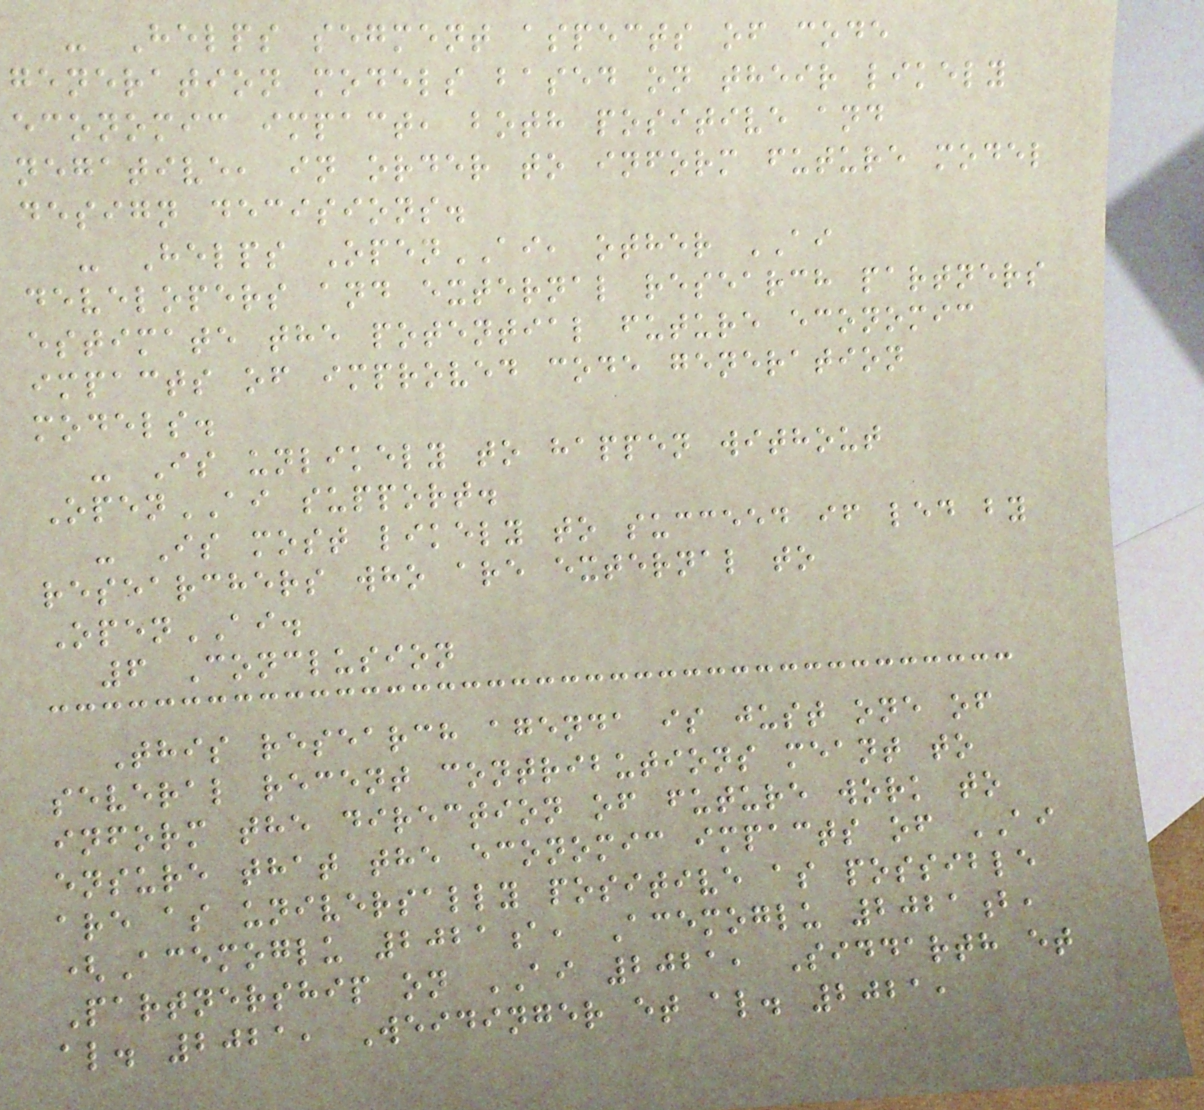- Helps segment aspects of code
generation models based on their likely
economic impact, both positive and
negative, in order to inform future model
design decisions.
- Helps OpenAI, other AI
developers and external research partners
estimate the potential future economic
impacts of improved code generation
models.
- Is unlikely to happen without
OpenAI support.
- Is most likely to succeed if led by
researchers who are external to
OpenAI.
6 Conclusion
This research agenda is just one of
several recent contributions meant to
inform the direction of future work to
ensure that the economic impacts of AI
are as universally positive as possible
(Acemoglu 2021a, Acemoglu 2021b,
Partnership on AI 2021, Siddarth et
al. 2021, Weidinger et al. 2021,
